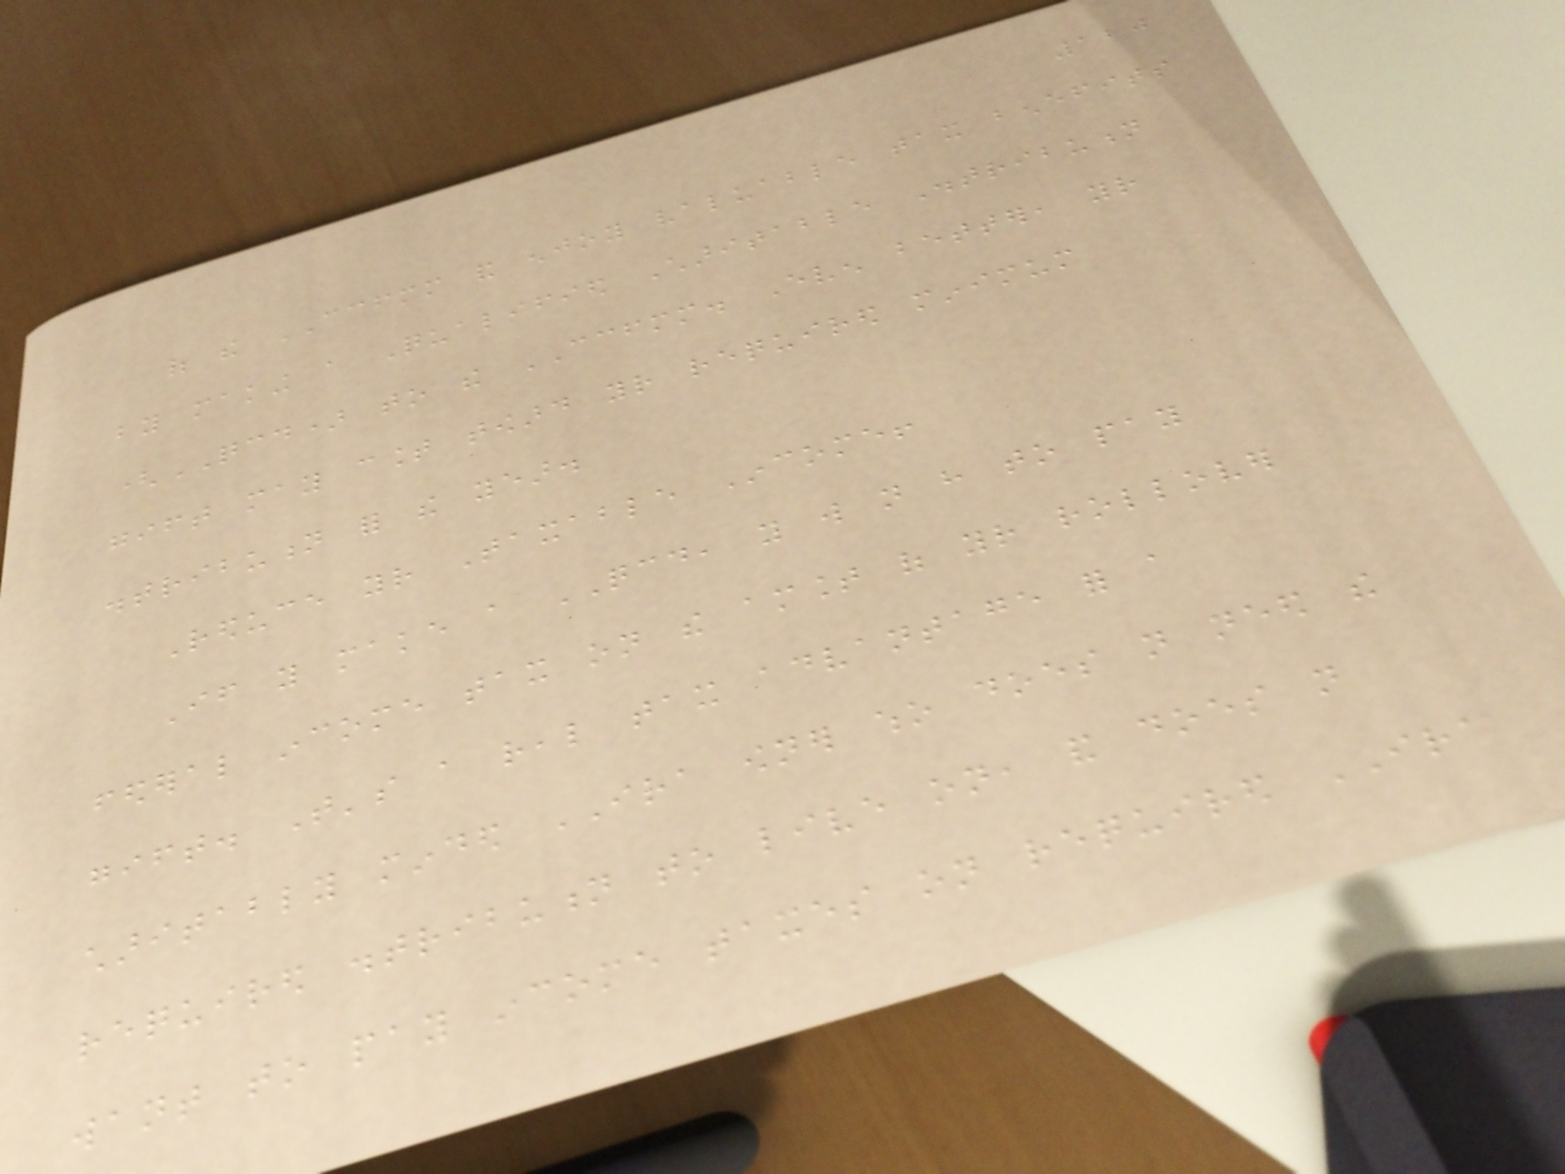120
of the CCFMM and enjoy valuable tax benefits
by making a Qualified Charitable Distribution
(QCD) to the CCFMM. Even better, your
gift may count toward your required minimum
distribution for the year.
Reduce your Taxable Income!
If you make a QCD, you will not have to pay
federal income tax on the amount of your rollover
gift. That's a real tax advantage for a
charitably minded IRA owner who does not need the
required distribution to live on, and does not
want to pay income taxes on required IRA
